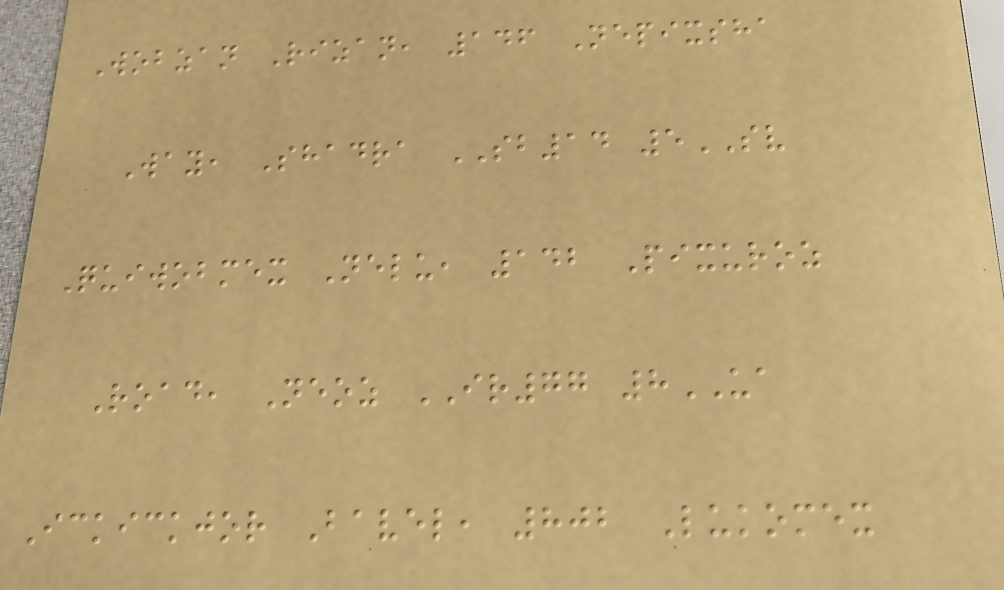Wobzan Rizan, 146 Nepixsha
Way, Shadra SB14 5SV
Quiwobmex Nelu, 142 Pixuroz
Road, Neoz IR77 8UA
Ickickjor Bavel, 802 Lukomex
